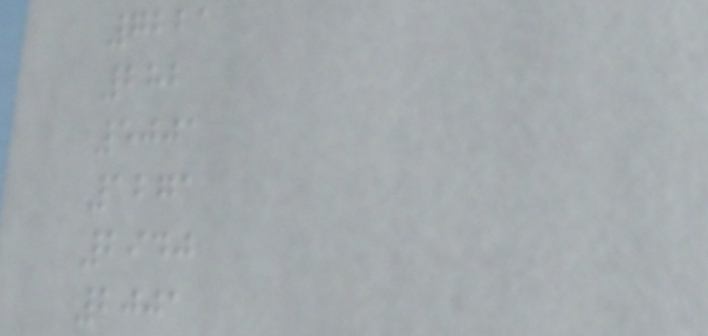7221
282
5001
1271
2940
2001
